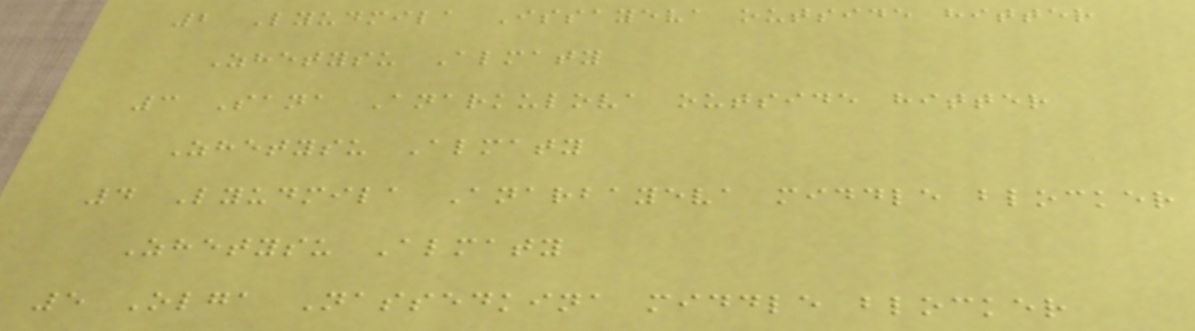2 Lyudmila Issayeva outside hitter
Zhetysu Almaty
3 Sana Anarkulova outside hitter
Zhetysu Almaty
4 Lyudmila Anarbayeva middle blocker
Zhetysu Almaty
5 Olga Nassedkina middle blocker
